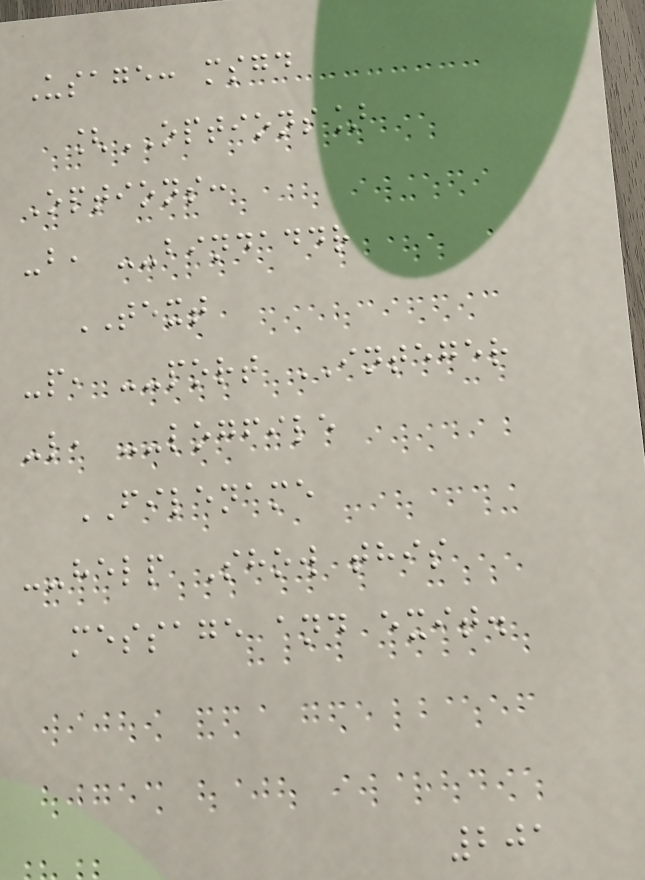Usage: msgd
[OPTIONS]
Options:
-b, --bindaddr
TEXT
-p, --port INTEGER
-l, --logfile
FILENAME
--help Show this
message and exit.
201
